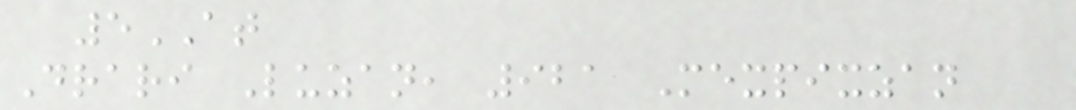5AT
Drari Luzan, 921 Mexpixzan
